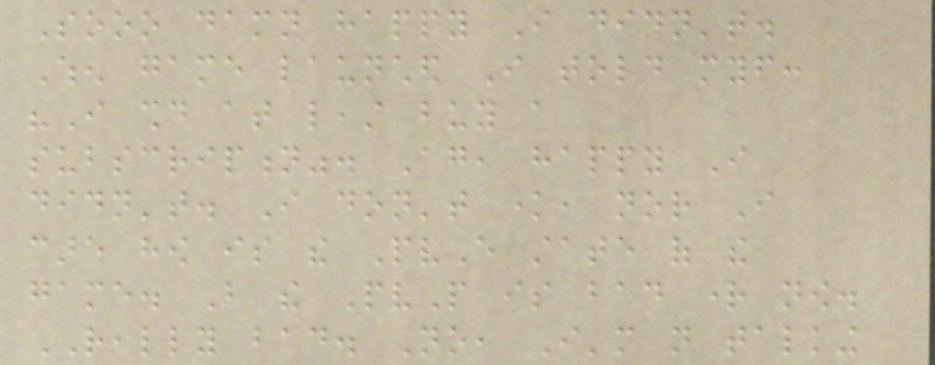Sooo damn happy I didn't.
When game launched I told myself:
"I should at least buy a
subscription". Again, happy I
didn't. I don't know, nor I
care how is the PvE state of the
game. But the PvP is bad right now.
REALLY bad. No, I'm not talking
